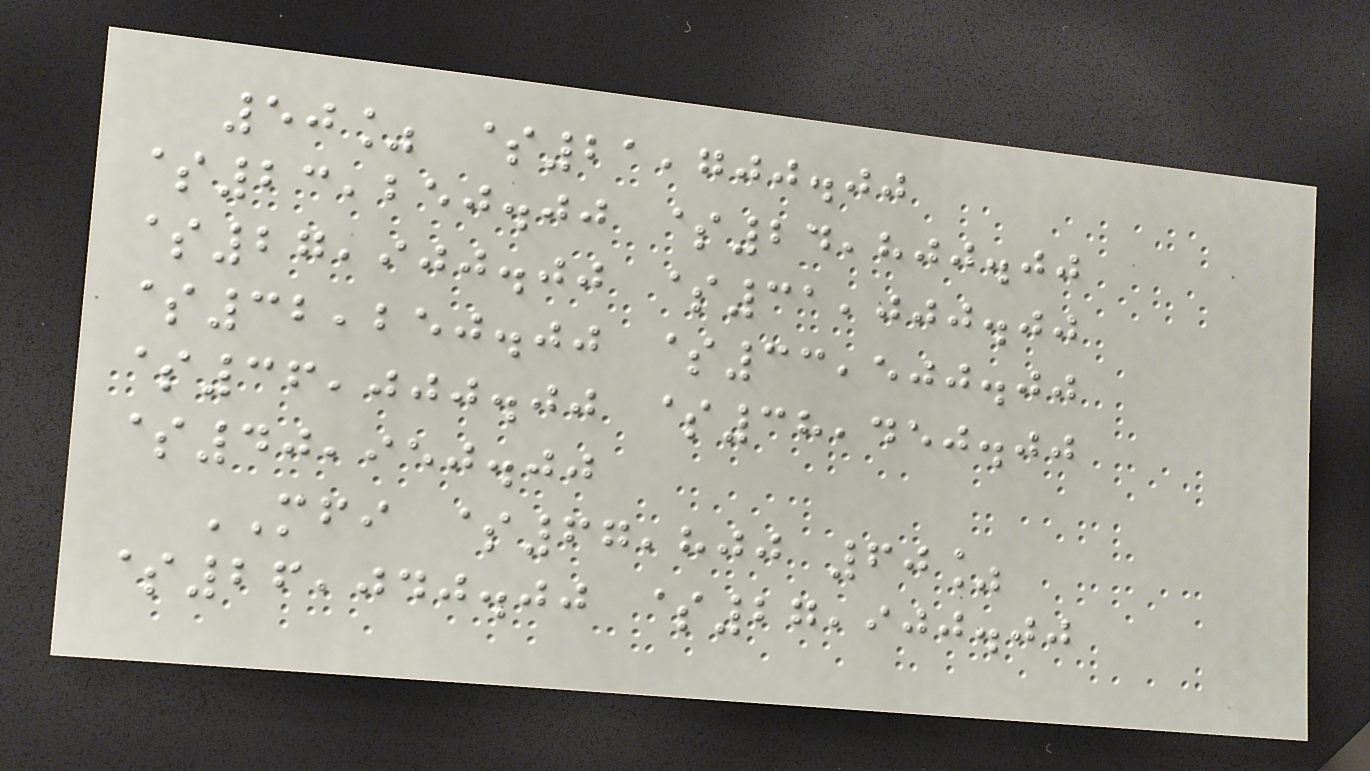50% $21,700.00
$23,250.00 $24,800.00
$27,900.00 $31,000.00
$32,250.00 $33,500.00
$36,000.00 $38,450.00
$40,950.00
MFI $67,800 60%
$26,040.00 $27,900.00
